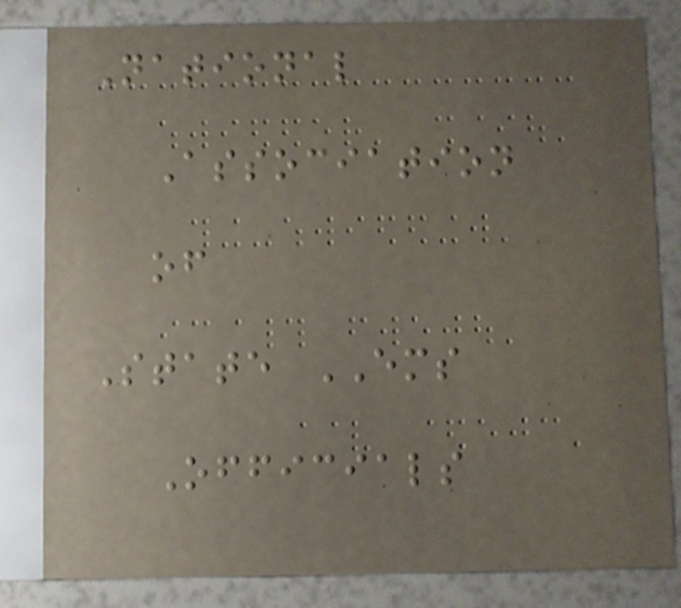National
Association
of
State EMS
Officials
